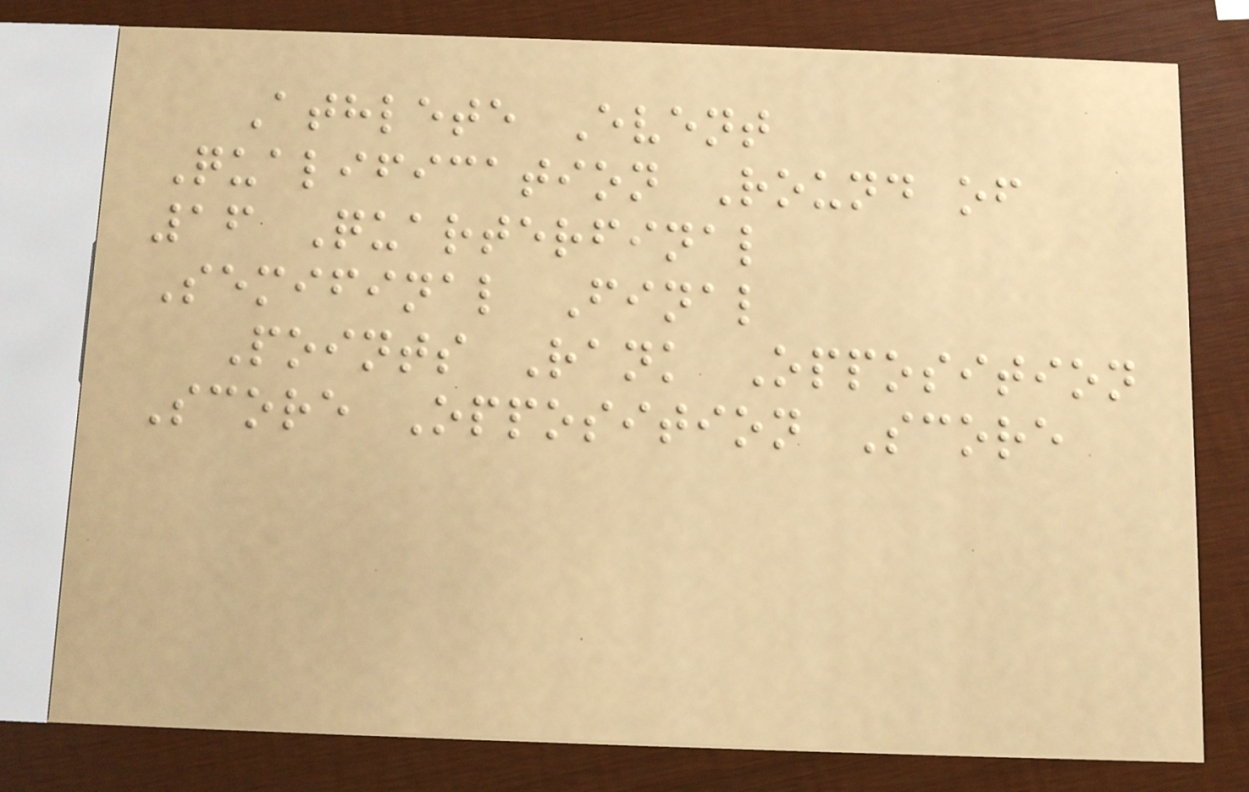Athlete Event
Qualification Round of
16 Quarterfinal
Semifinal Final
Points Rank Opposition
Score Opposition Score
